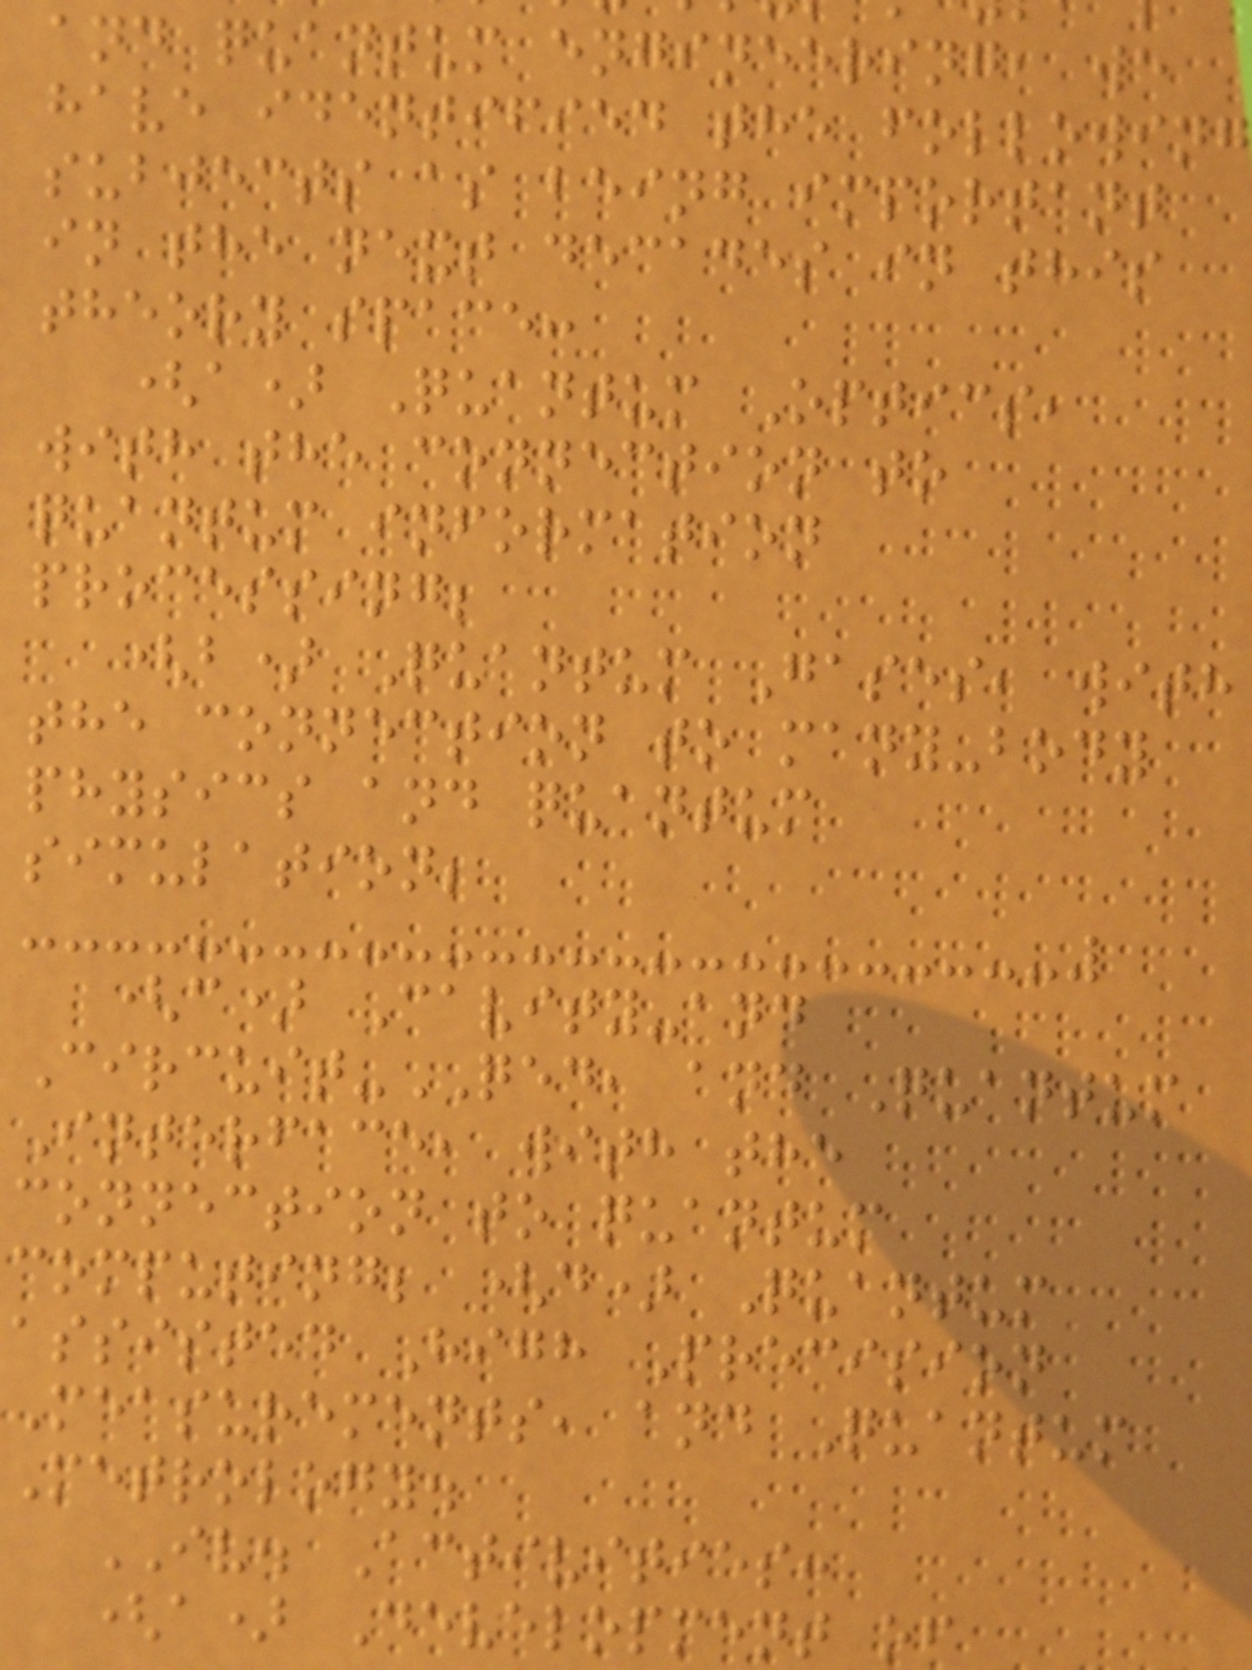and quantum engineering, we
have identified the following
subjects as being important
in the next decades in this
theory space:
(a) Quantum Optics,
with the connection to
quantum information
processing;
(b) Quantum Gases, with
the connection to many-body
physics and quantum
simulation;
(c) Cavity-and
Circuit-QED, and Quantum
Interface, with the
connection to quantum
computing; (d) Quantum
assisted High Precision
Measurements, and Quantum
Metrology.
IV. Activities:
(a) Development of
